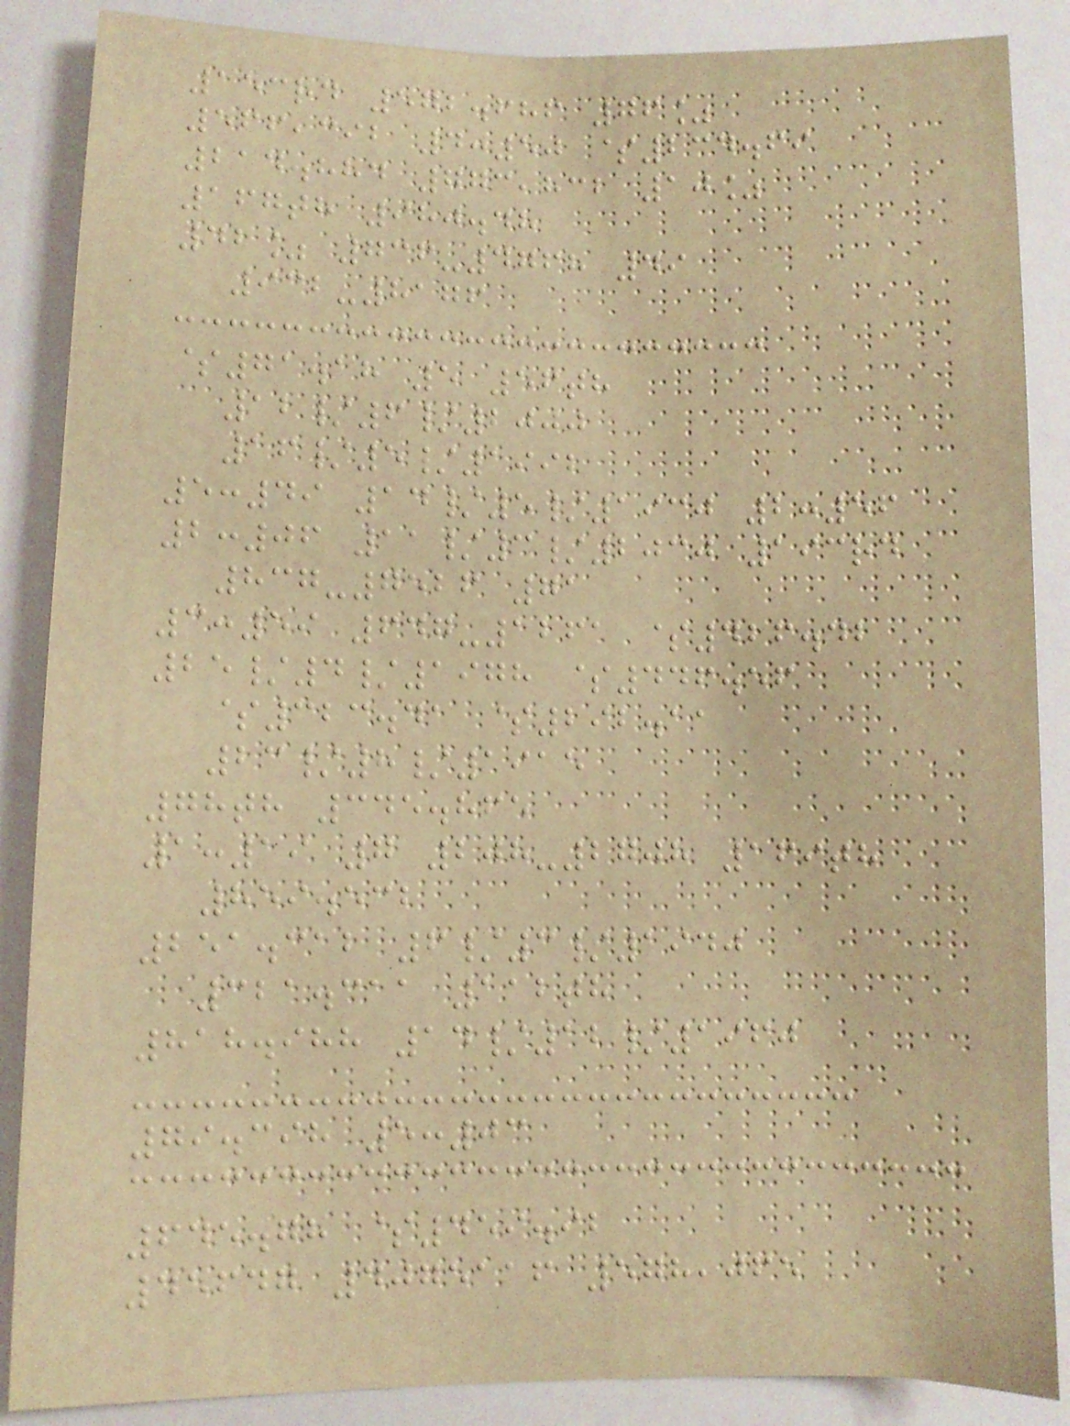153rd 572.686 76%
566,392 4:50 $234.69
214.884 773,832 10%
167th 980.48
42% 736-4768 49
932-8176
$71.18 5 56th
12/6/2000
16/5/1992
5:49 14/5/1930 2:56
2:06 11/3/2030 193rd
837-7526 71
3:59 647-1261 $426.42
25/4/1978 $446.56
$323.41 $292.11
23/8/1915
78th 345.865
1:19 7 208-2708 169th
859.532
251.312 6/3/1940
321.311 112th
818.988 14/12/1960
79.398 5:03
645.78 $459.92
45647 4075116 578,065
